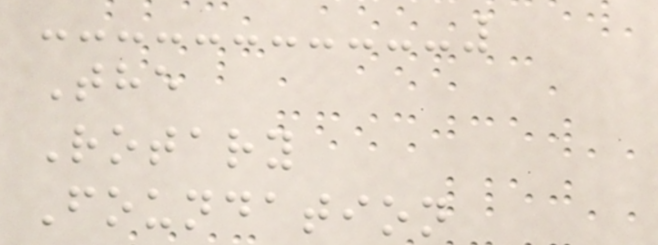The
Rotary
Foundation
